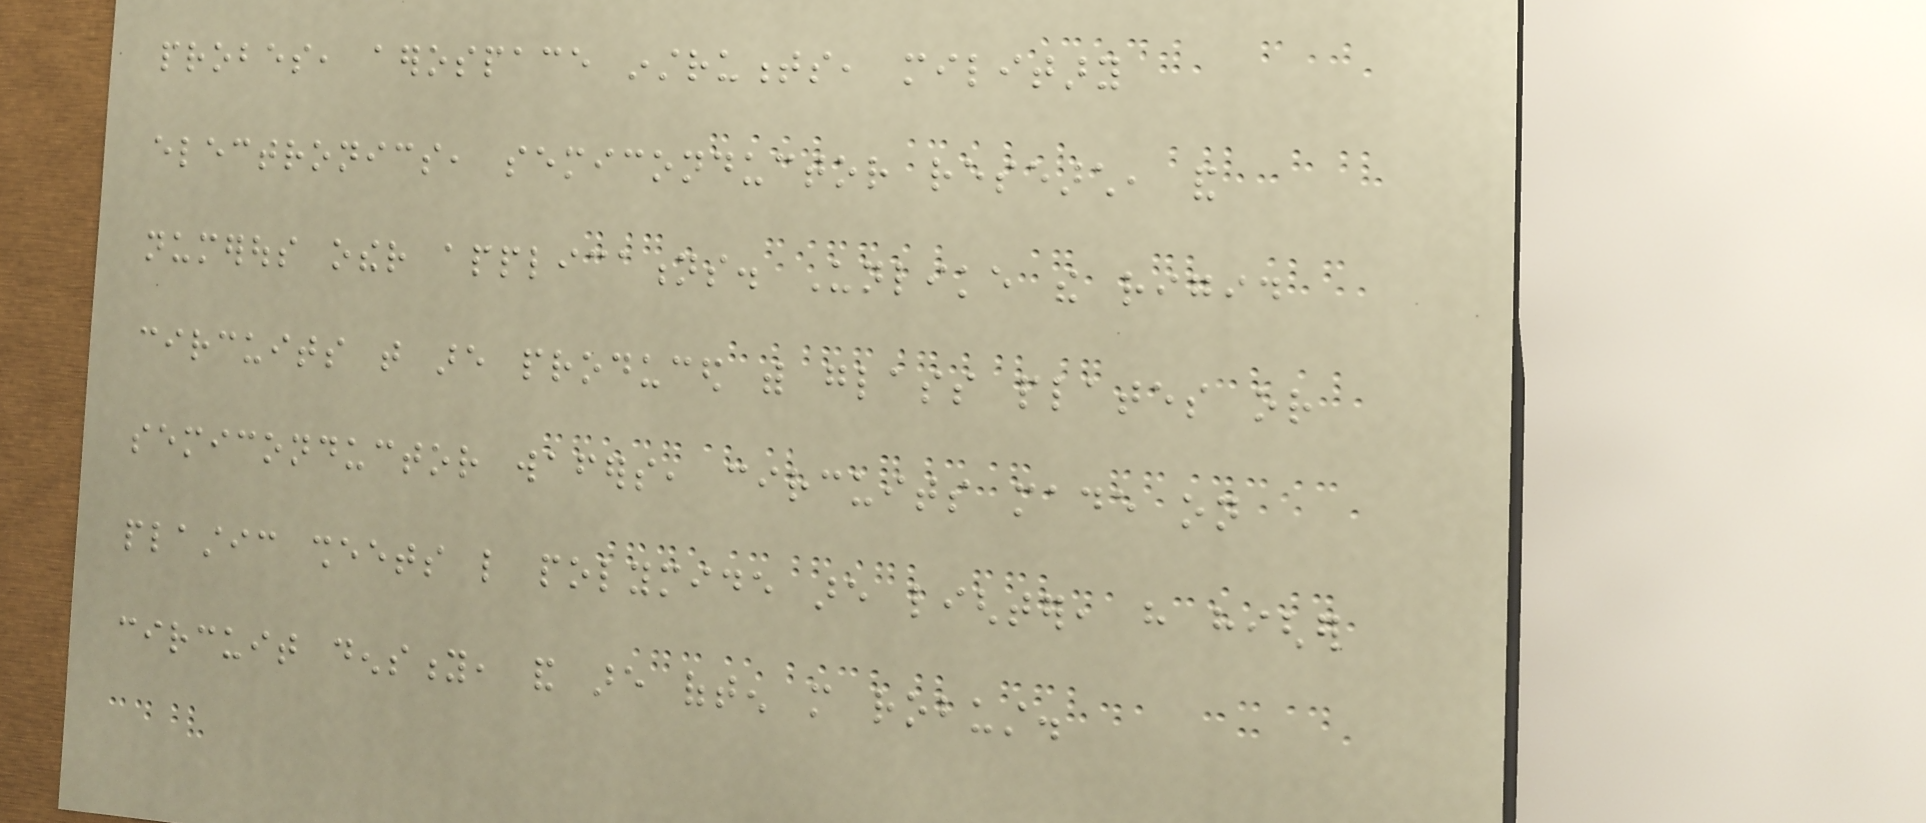probes, aerospace instruments, military
electronics, semiconductor research, and
numerous other applications. Unlike the rigid
circuits that are produced with glass plates or
semiconductor wafers, circuits made on
plastic sheets like polymide are lighter, have higher
circuit density, and are often more robust.
